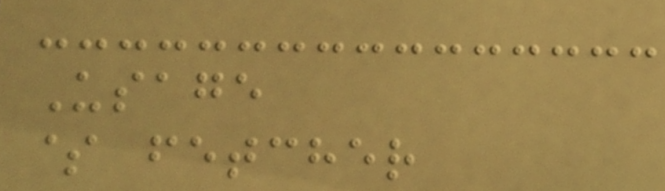Usage
$ fetcher
